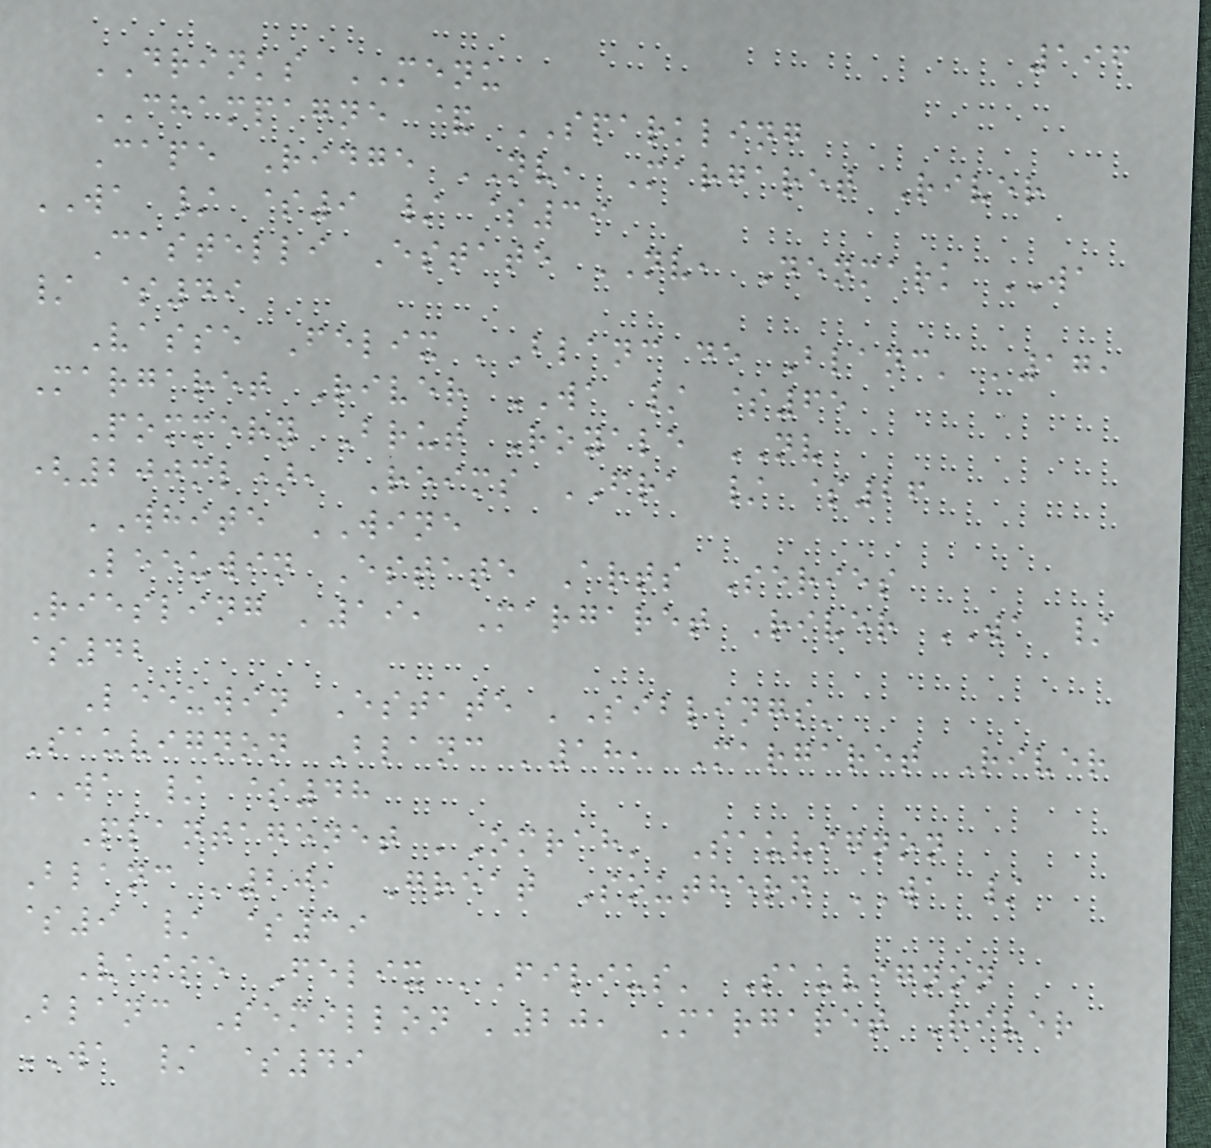196
DRINKS MENU
CHAMPAGNE & SPARKLING
Cape Ridge NV, Margaret River
WA / $9 / $39
Castelli Estate NV, Denmark WA
/ $49
Vasse Felix 'Blanc de Blanc' '17,
Margaret River WA / $65
Pommery Brut Royale NV
(200ml), Reims FRA / $26
WHITE WINE
Leeuwin Estate Arts Series
Riesling '19, Margaret River WA /
$42
Leeuwin Estate 'Siblings'
Sauvignon Blanc '18, Margaret River
WA / $48
Plantagenet 'Omrah' Sauvignon
Blanc '20, Great Southern WA /
$9 / $39
Vasse Felix 'Filius' Sauvignon
Blanc Semillon '20, Margaret River
WA / $49
